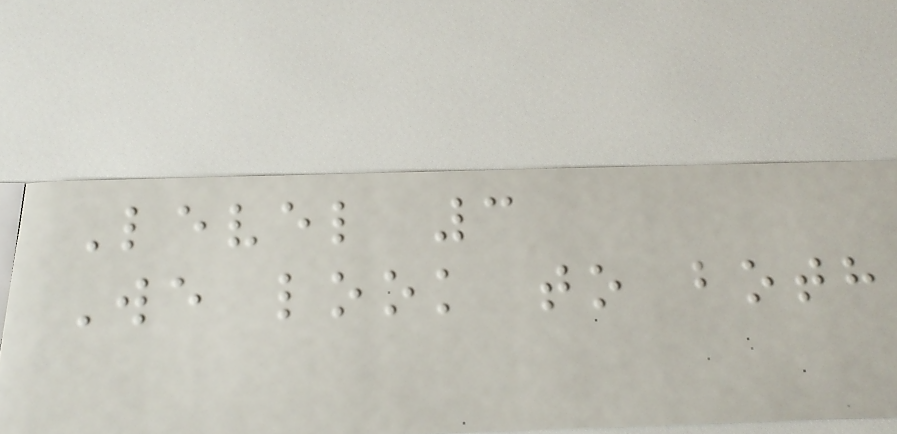Level 3
We look to both
